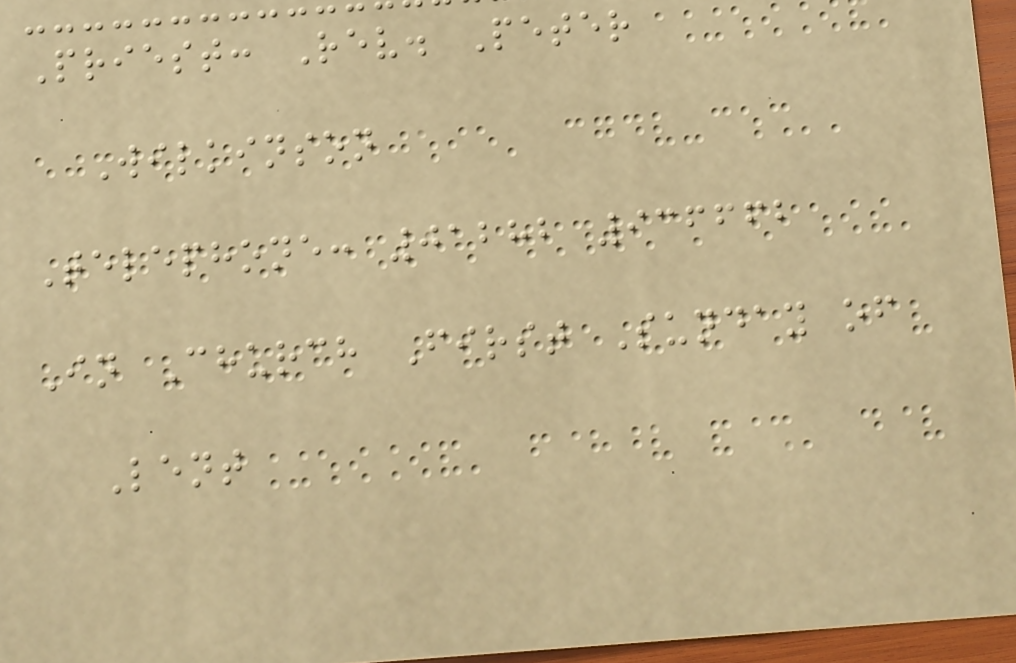Priest: Rev. Peter
Wilkinson
Telephone: 01282 936662
In Church First Sunday of
Lent
